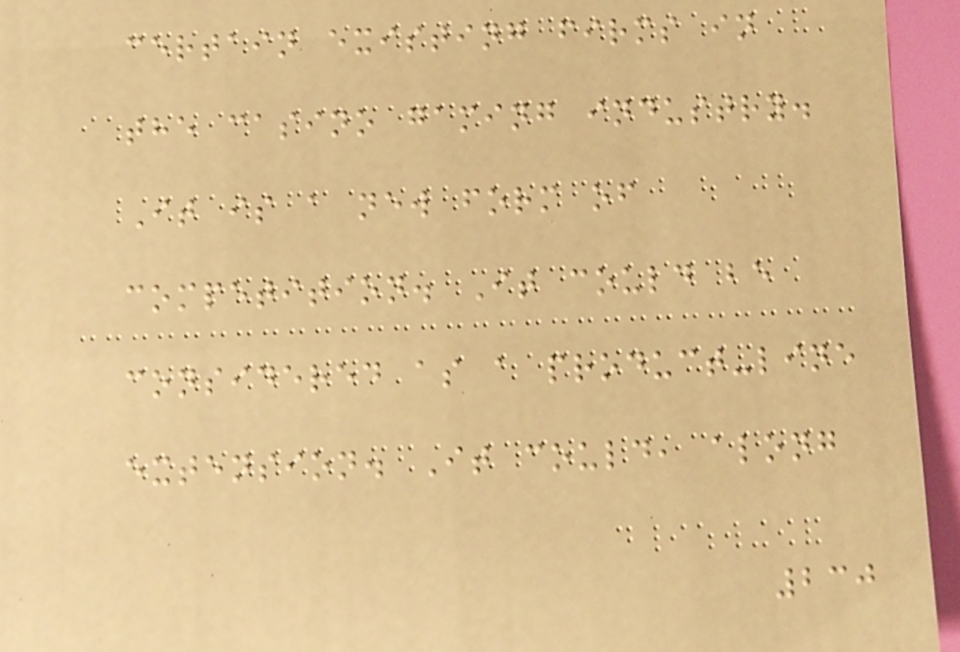certain existing firms in
the casino gaming industry.
It is a new form of
competition. It could be
considered as a product-line
extension. It could, along
230
